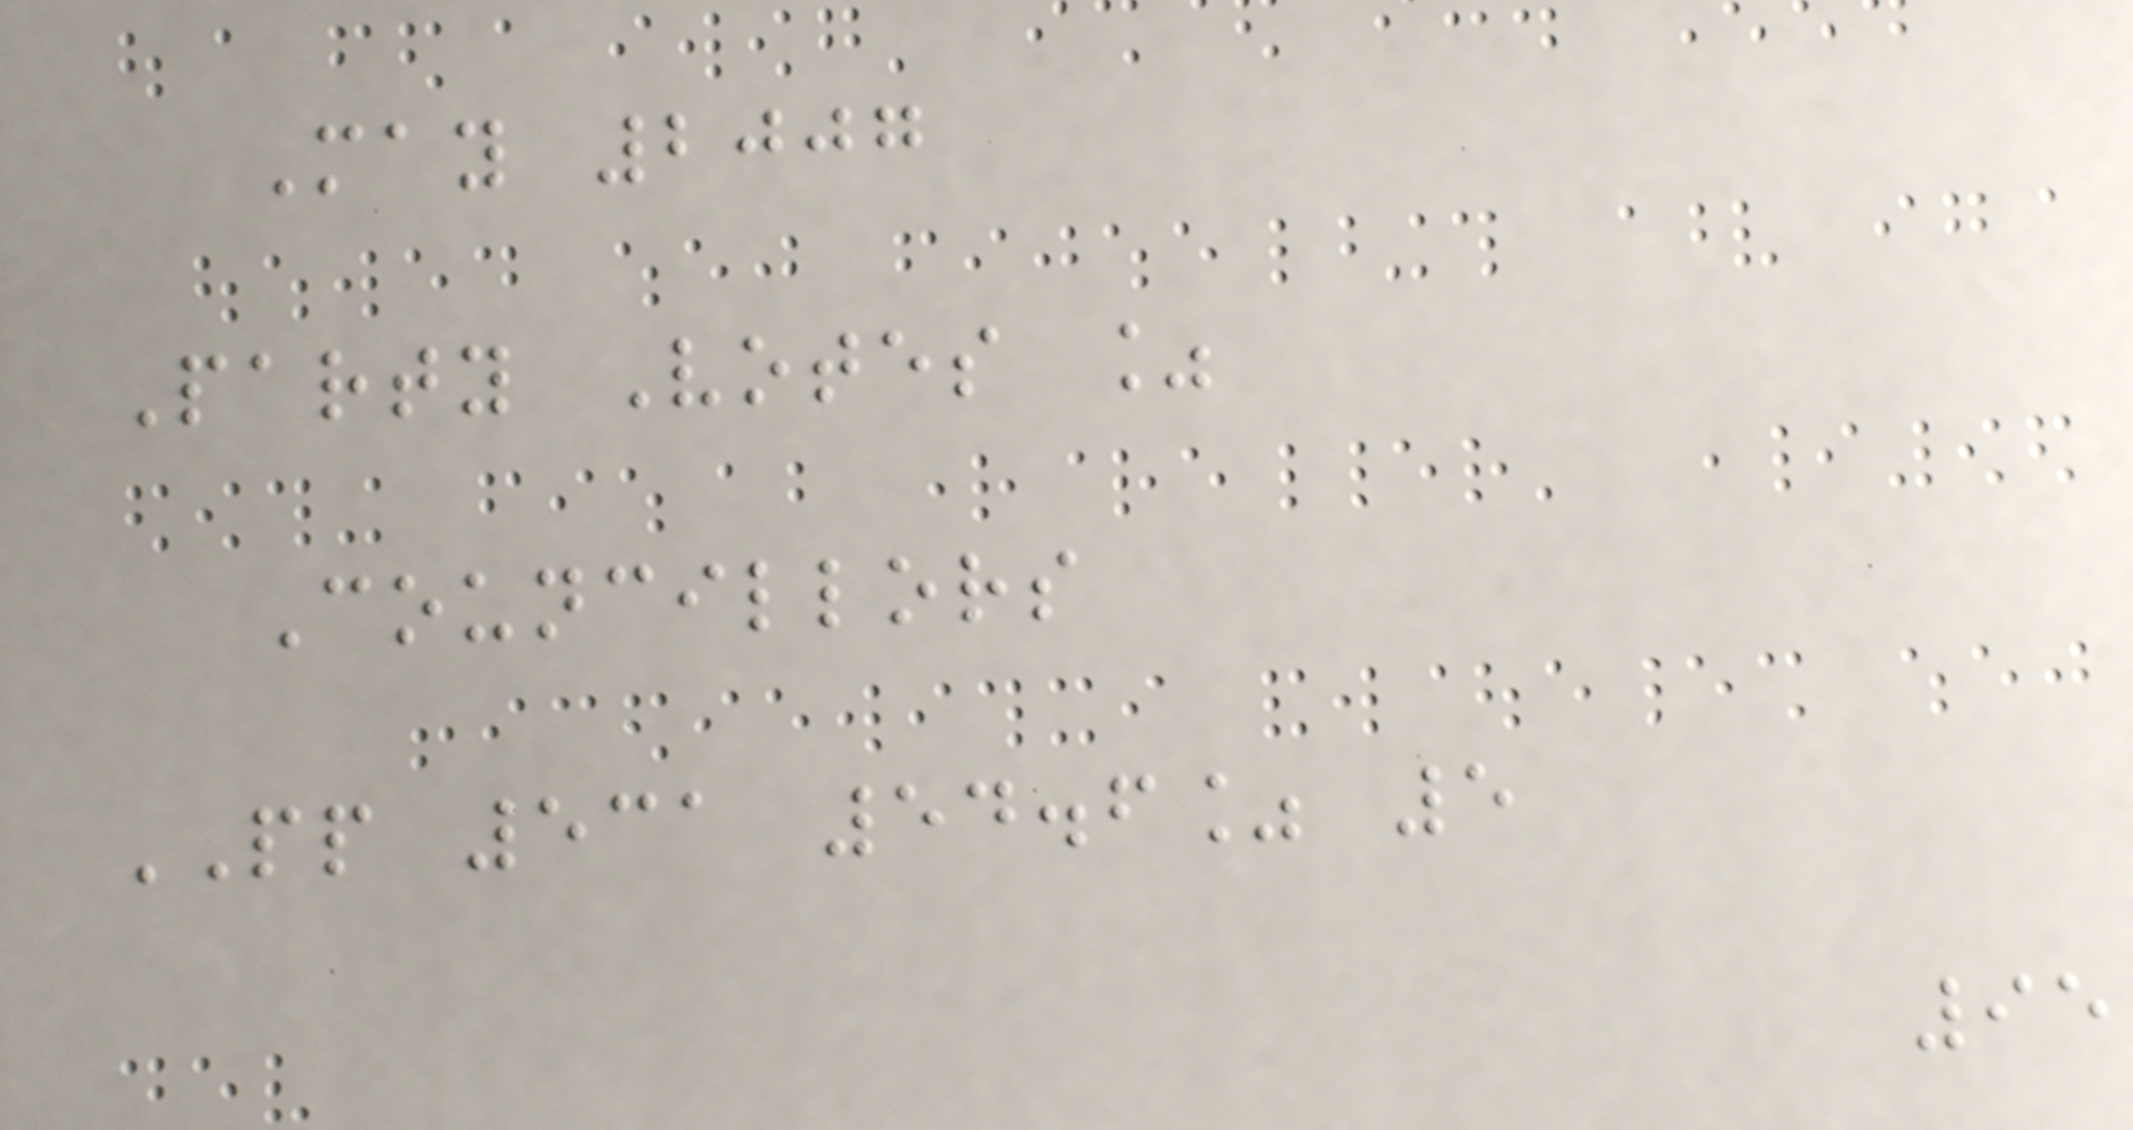May 2007
Party Votes %
Councillors
PP 531 54.6% 5
95
